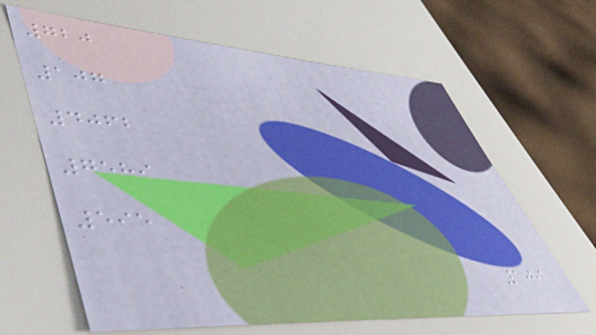720
107
4062
7589
595
109
